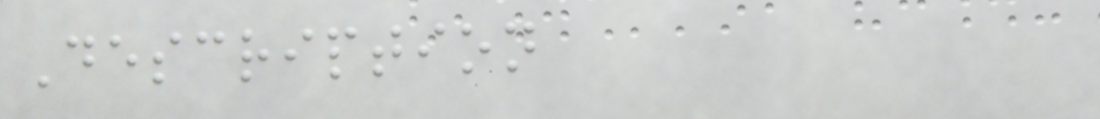Description
